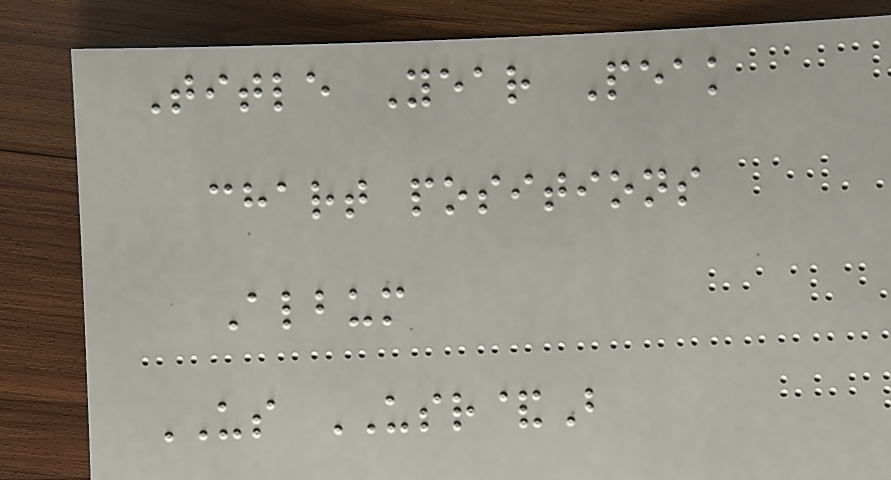Title Year Peak
chart positions
Album
US USR&B
